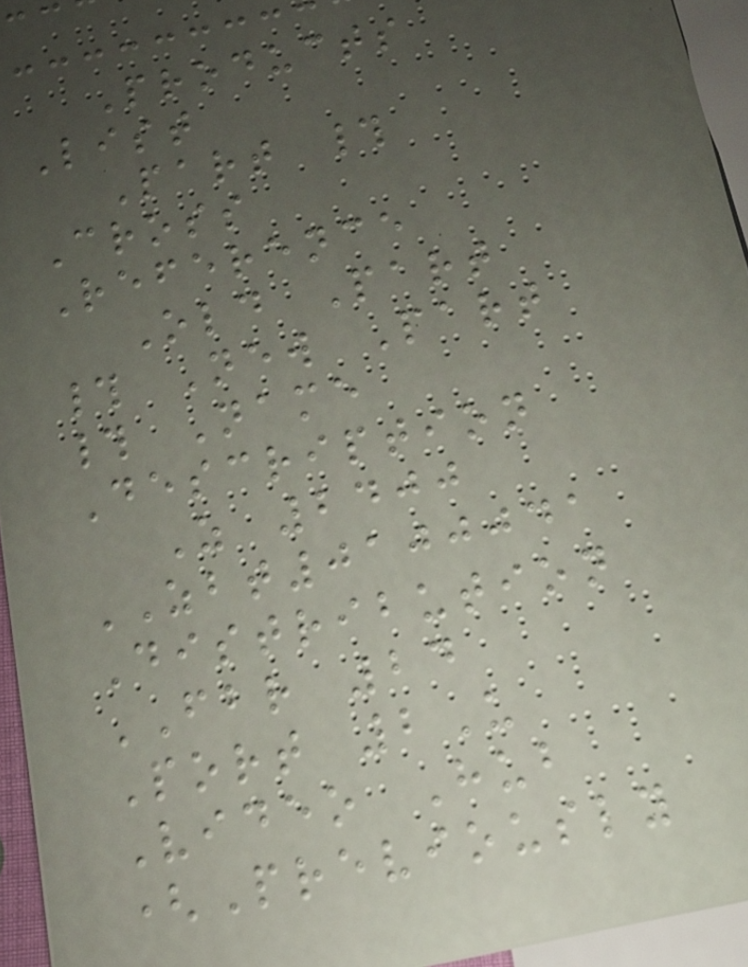Products
List
Part #
Cross
Reference
Old Part
# New Part
# Name
Description
Z 2400
ZBT0100041
Distribution
FBR 24
Port 2U
Video Hub
(Previously
